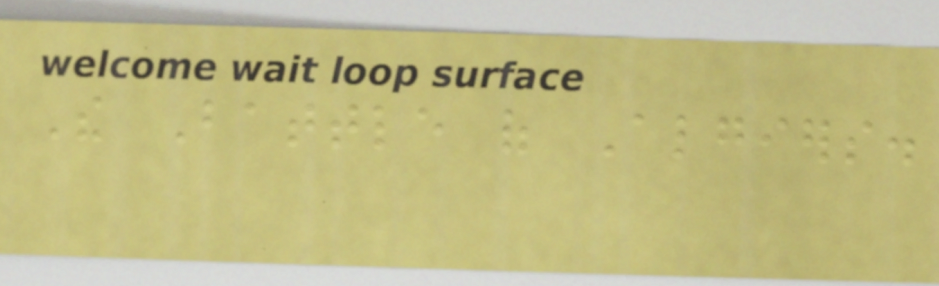The Battle of Algiers.
